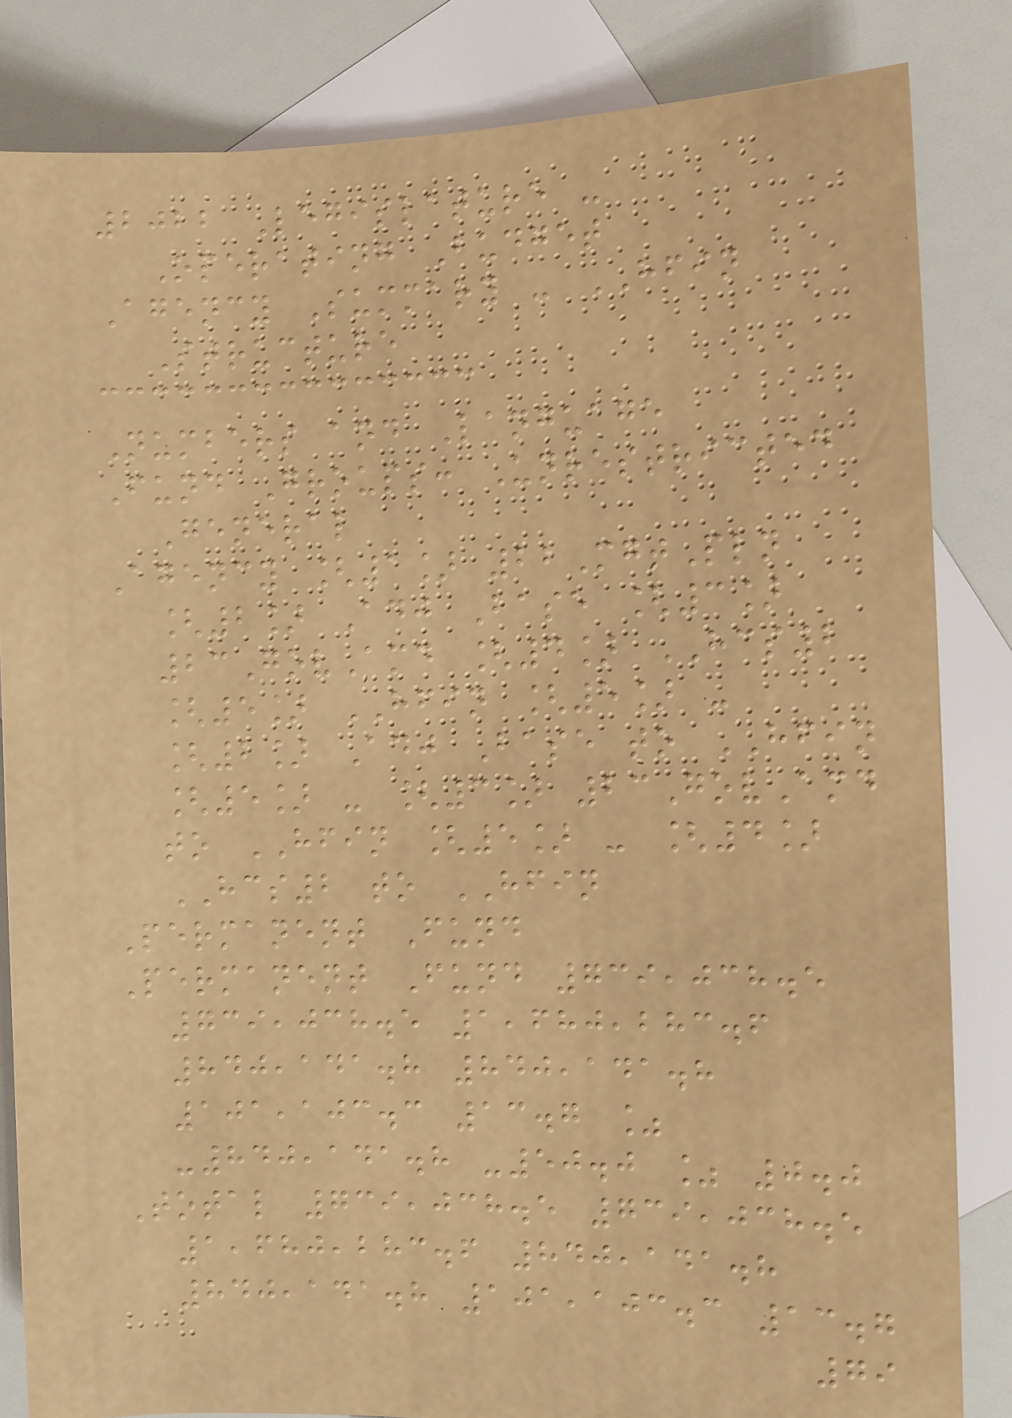2022 Legislature -
Operating Budget
Agency Summary - HFIN
Structure
Numbers and Language
Fund Groups: Unrestricted
General
Agency [1] 22MgtPln
[2] Adj Base [3]
23GovAmd [4] HCS2
[5] HFIN [5] -
[2] Adj Base to HFIN
[5] - [3] 23GovAmd
to HFIN [5] - [4]
HCS2 to HFIN
Permanent Fund
Permanent Fund 739,038.5
739,038.5 1,680,283.6
840,141.8 840,141.8
101,103.3 13.7 %
-840,141.8 -50.0 % 0.0
Total 739,038.5 739,038.5
1,680,283.6 840,141.8
840,141.8 101,103.3 13.7
79
